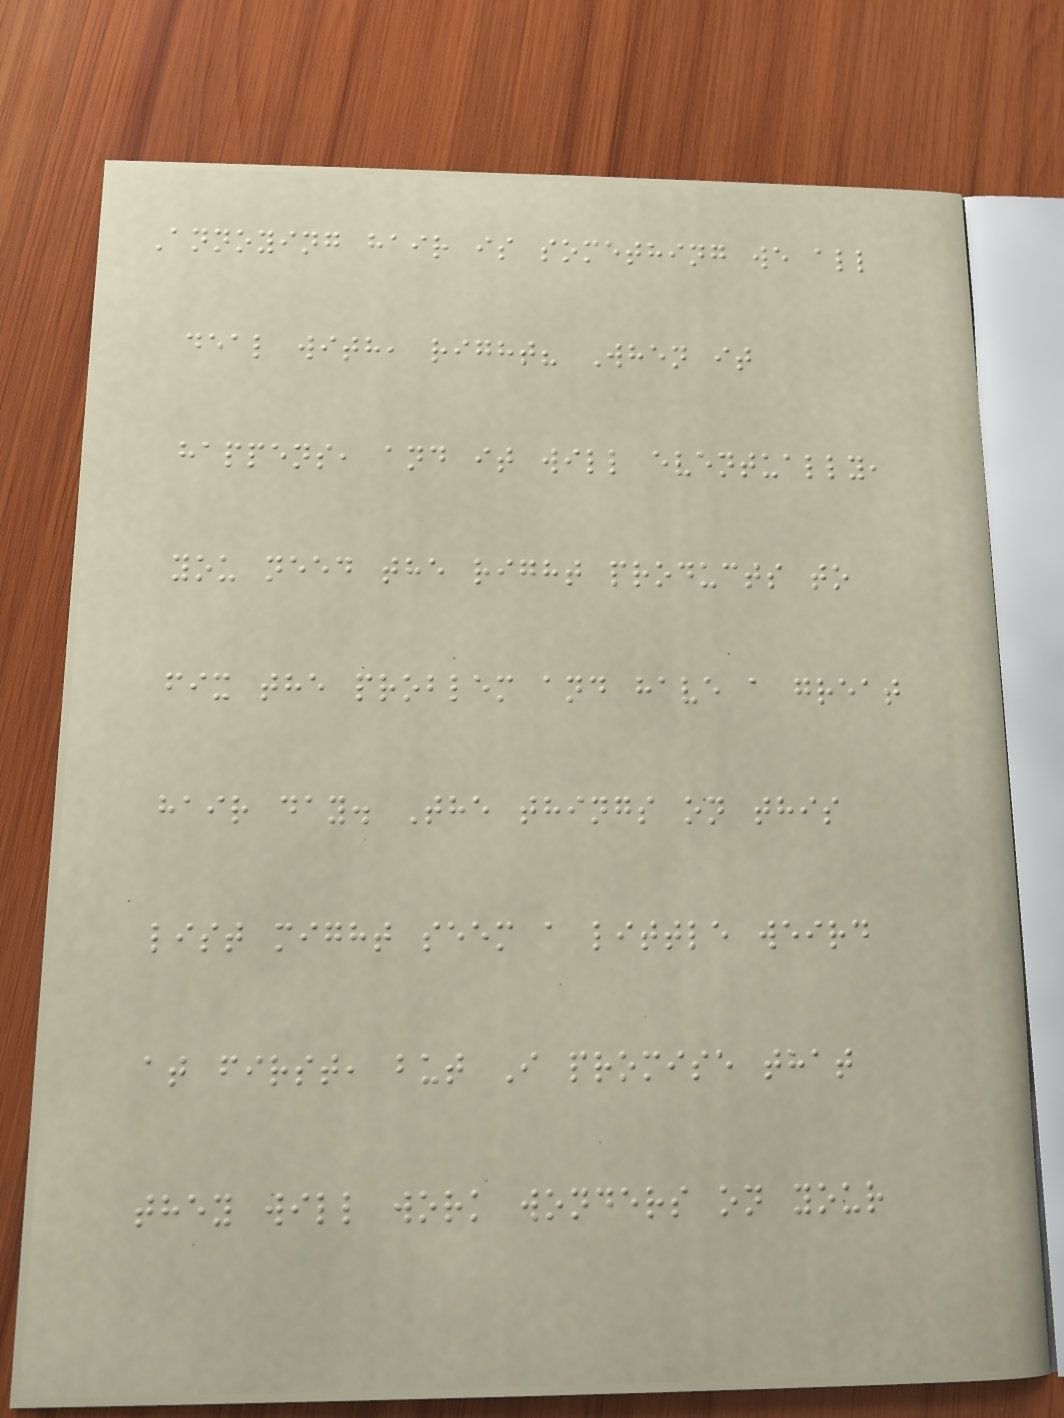Annoying hair is something we all
deal with, right? When it
happens, and it will eventually,
you need the right products to
fix the problem and have a great
hair day. The things on this
list might seem a little weird
at first, but I promise that
they will work wonders on your
